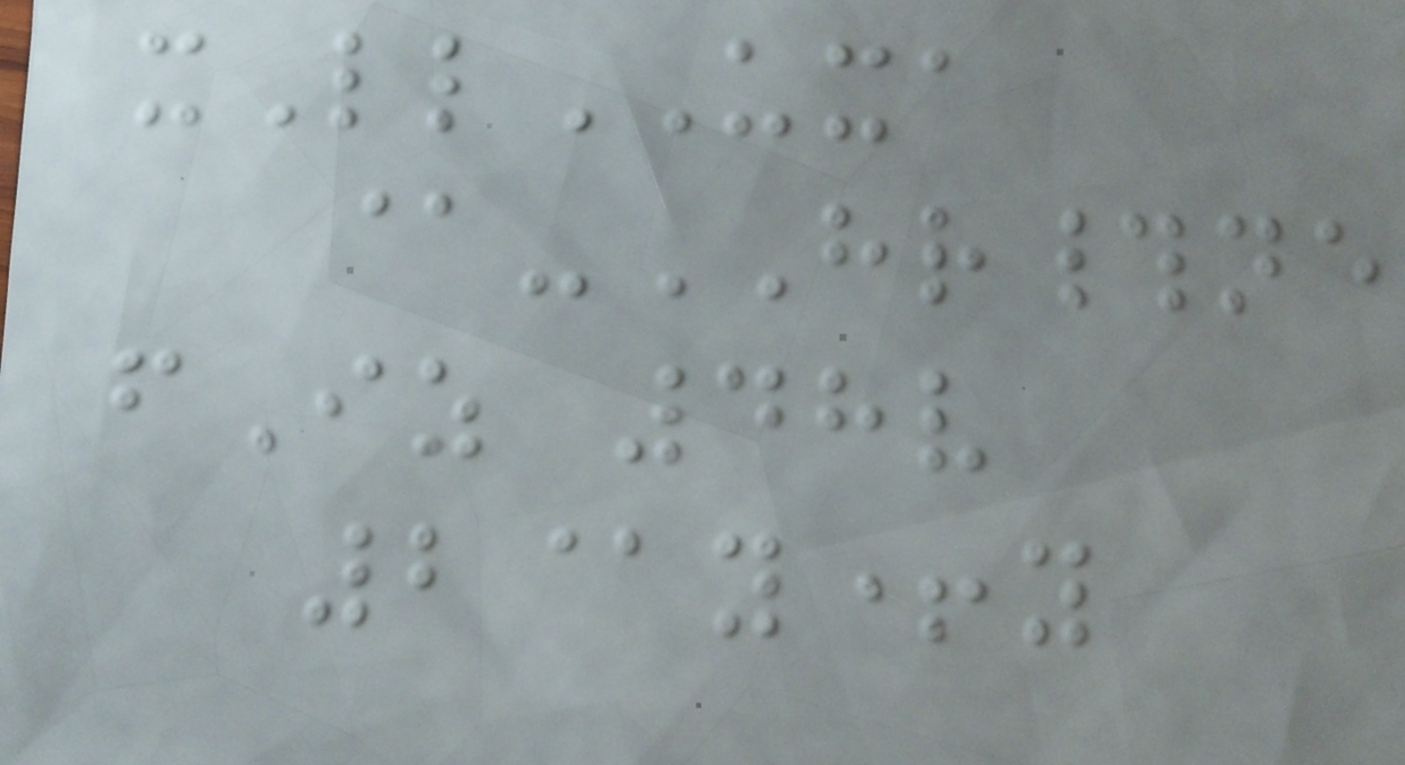xLlUXA
@-HR#ne
fIz 48v
2@y+y
